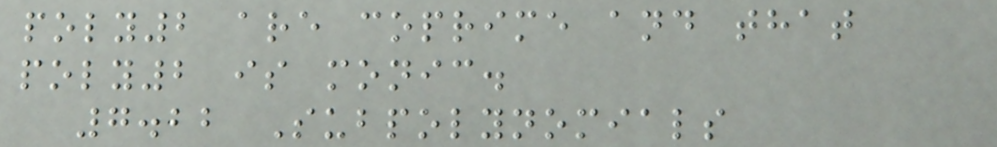poly2 are coprime and that
poly2 is monic.
7.22 Subpolynomials
